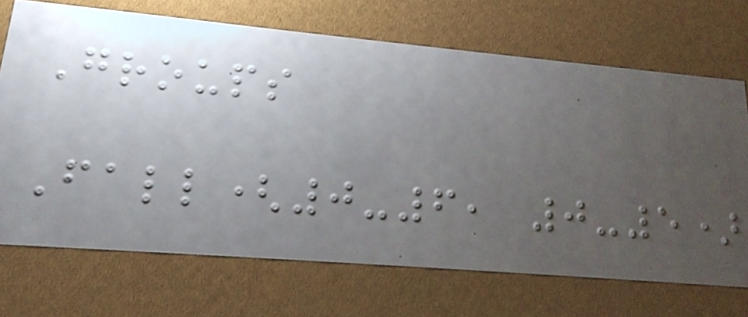Groups
Fall(0-6, 0-5)
